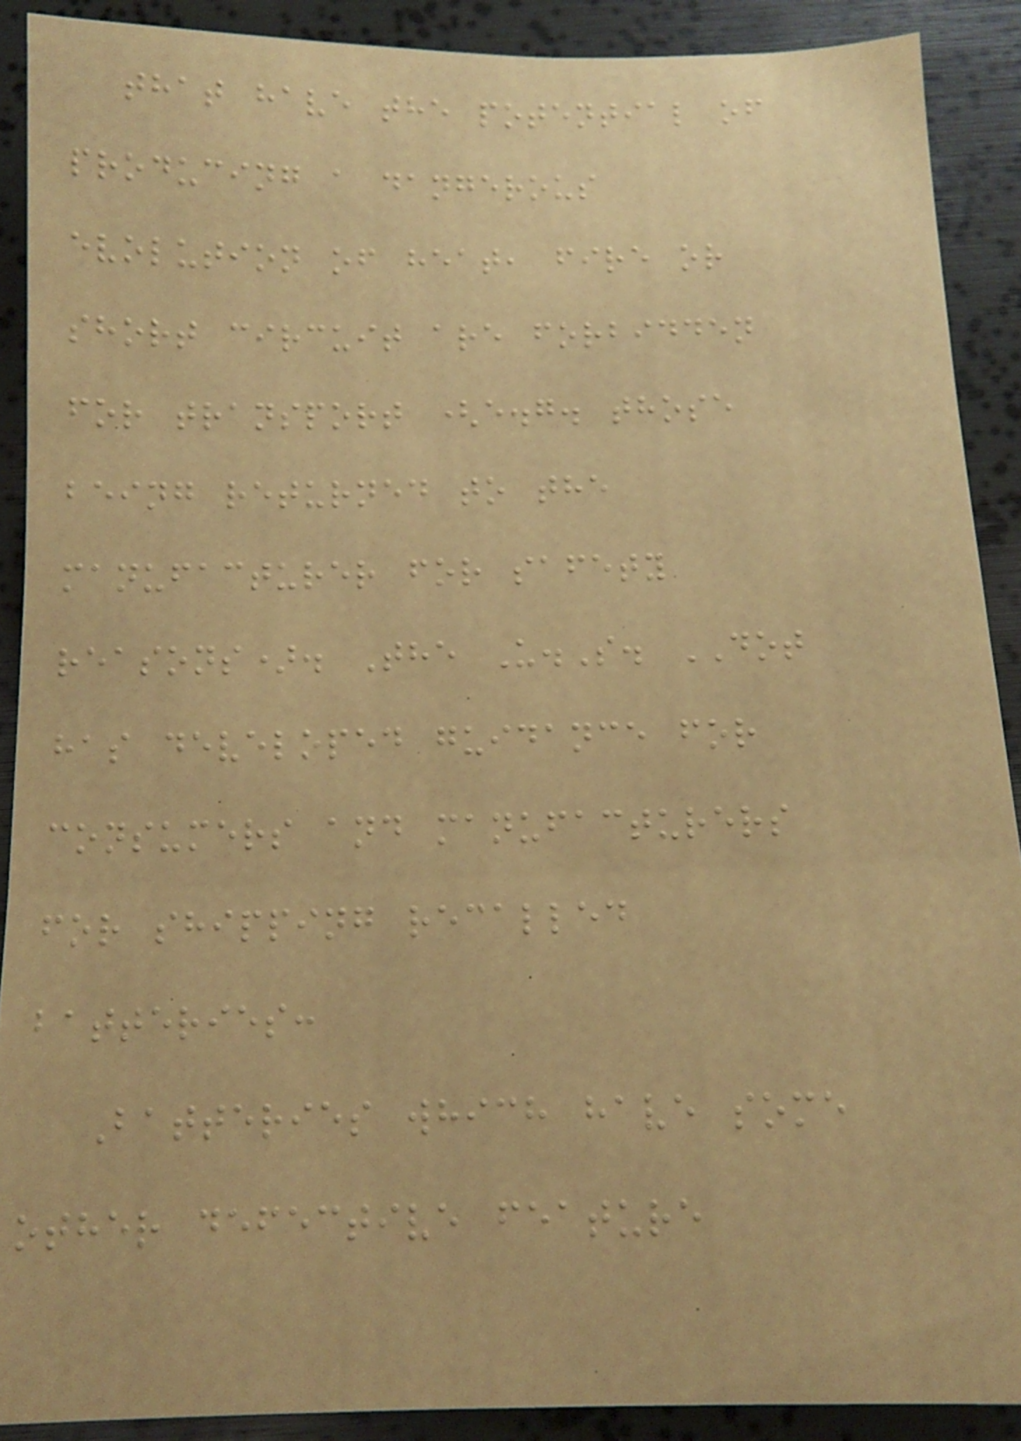that have the potential of
producing a dangerous
evolution of heat, fire or
short circuit are forbidden
for transport (e.g. those
being returned to the
manufacturer for safety
reasons). The U.S. DOT
has developed guidance for
consumers and manufacturers
for shipping recalled
batteries:
Batteries which have some
other defective feature
